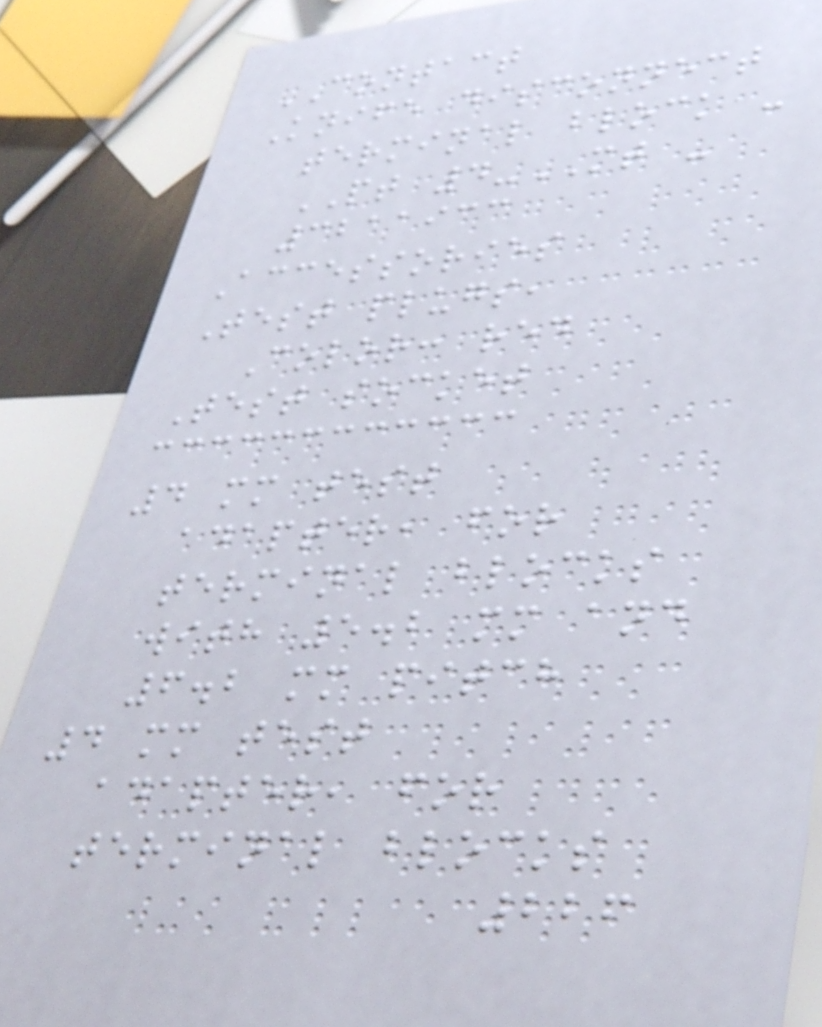CONTACT
Knife disconnect
terminal block -
PT 4-MT -
3211933
Accessories
Test plugs,
Color: red
Test socket
4 mm test
adapter, for
terminal blocks
with 5.2 mm and
6.2 mm pitch
4 mm test
adapter, for
terminal blocks
226
